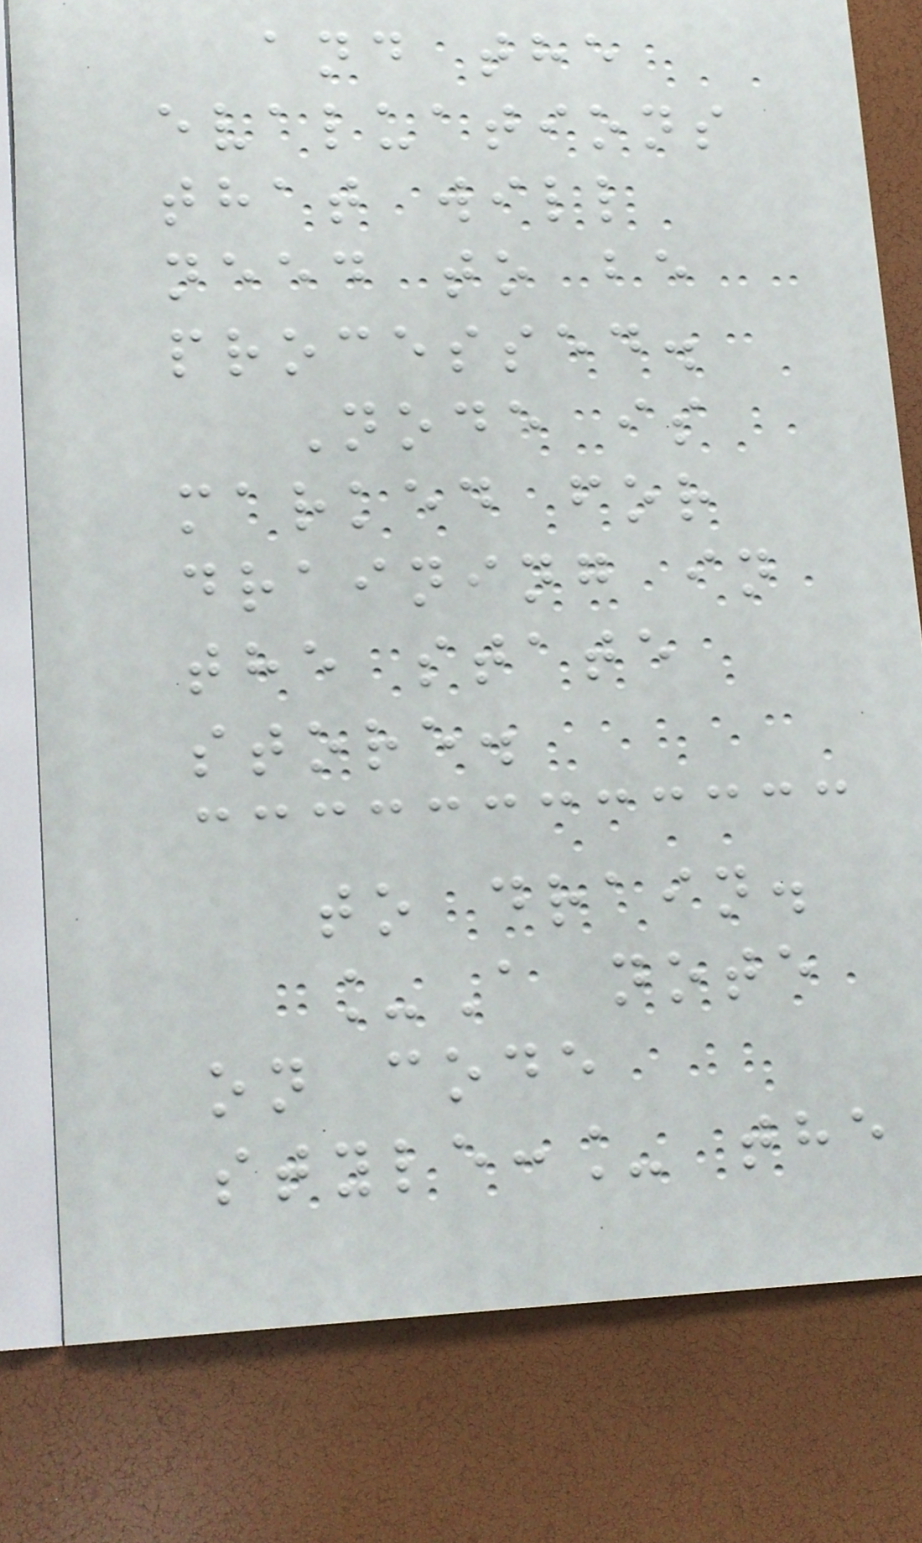and the
evaluations
that will
need to be
processed.
Node is
marked for
draining in
the state
store.
to drain.
_A note
on code
style:_ the
